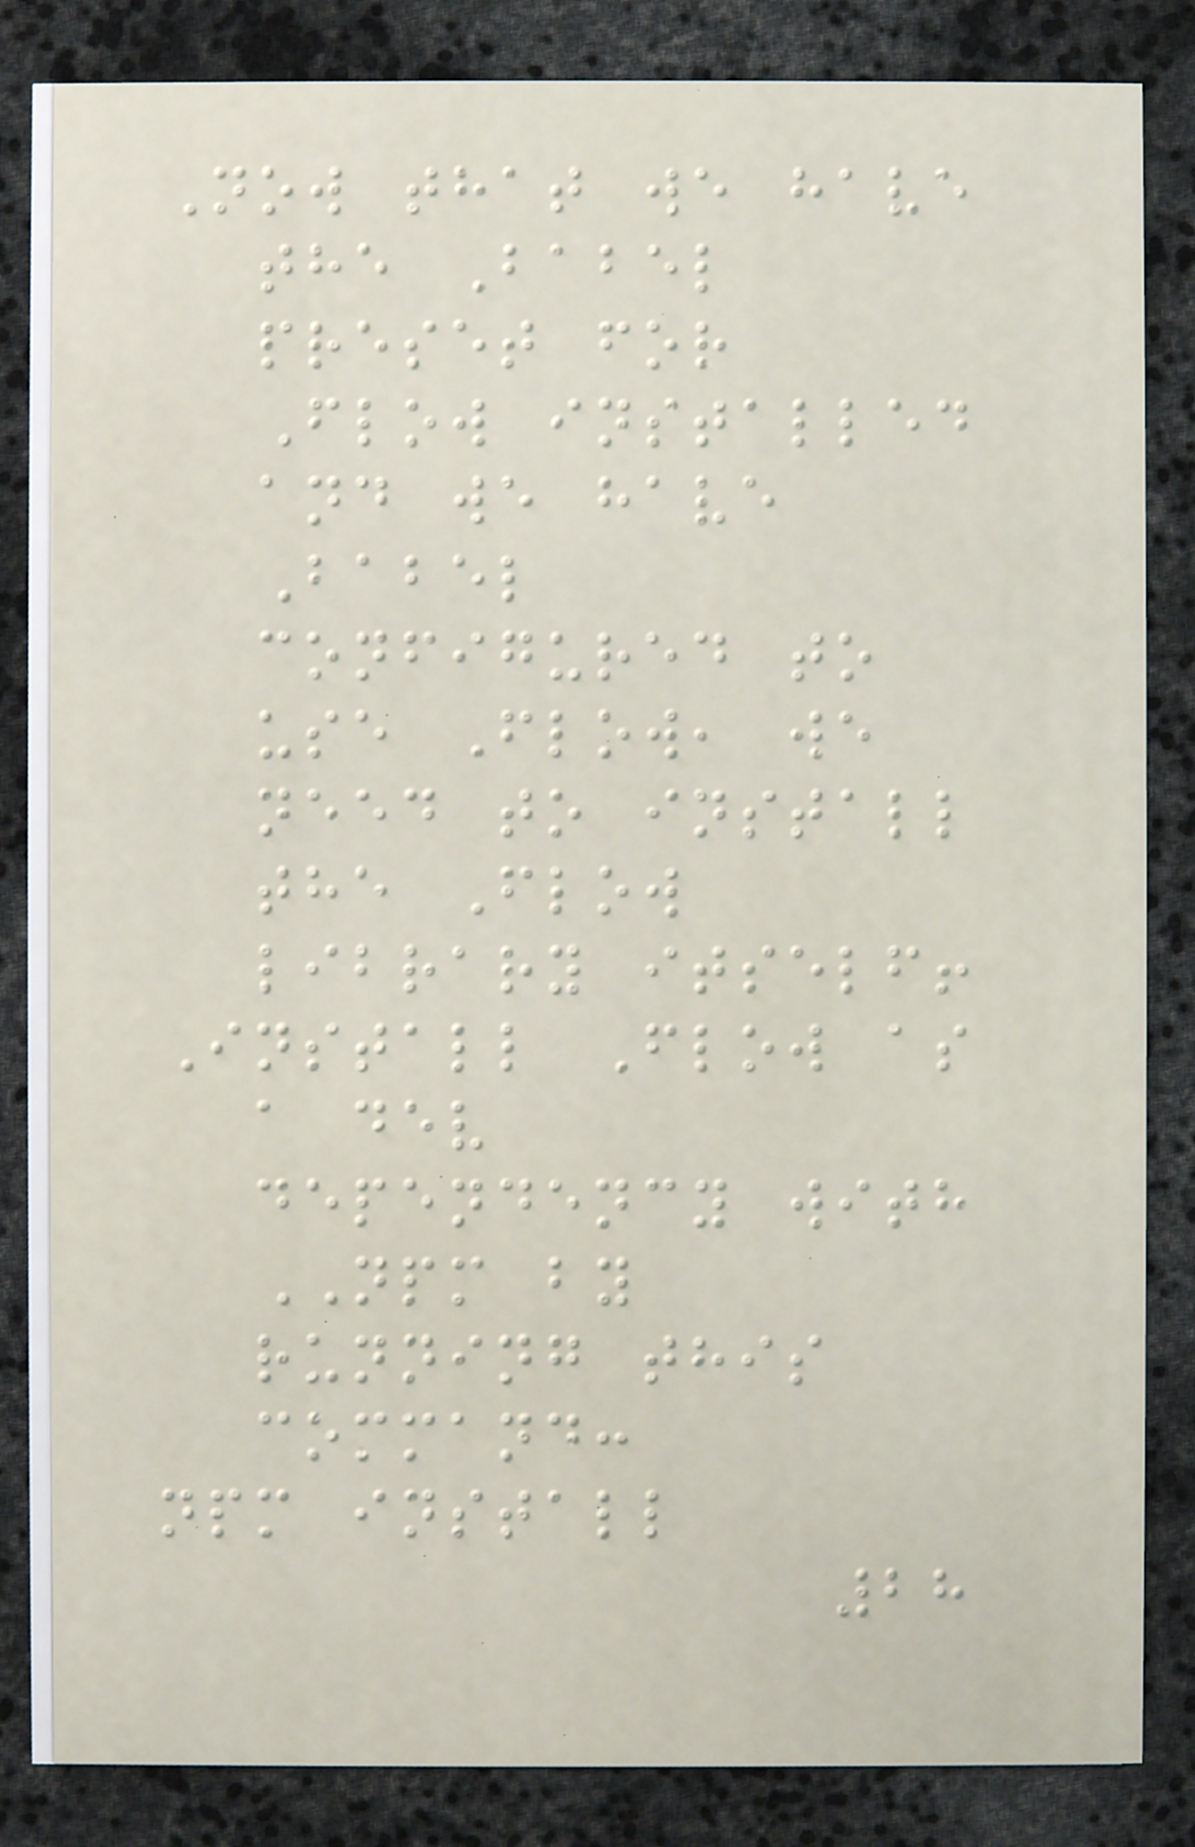Now that we have
the Babel
preset for
Flow installed
and we have
Babel
configured to
use Flow, we
need to install
the Flow
library itself!
Install Flow as
a dev
dependency with
NPM by
running this
command:
npm install
28
